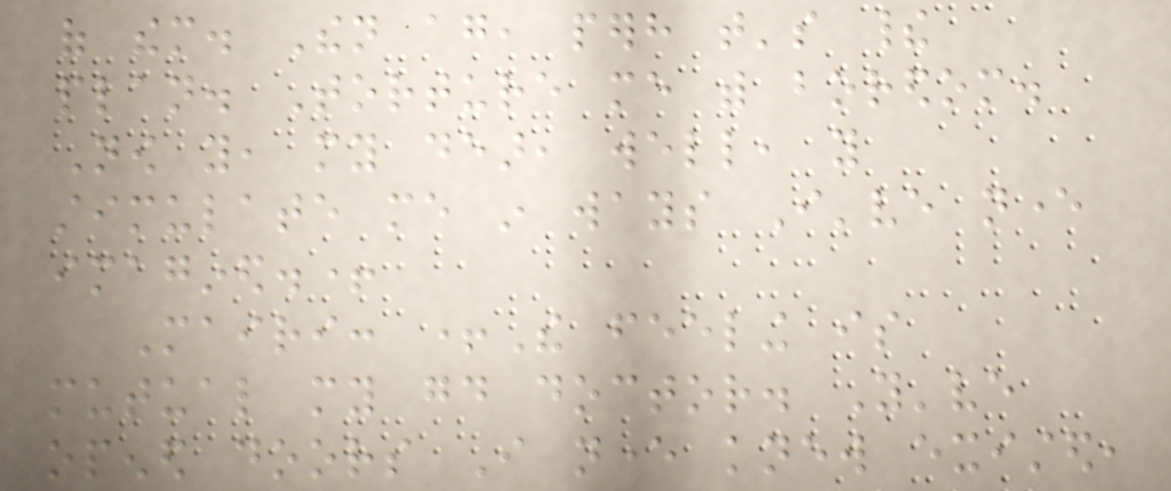of them. Then again, perhaps that's their
plan. Torture me with boredom.
Now you, my dear, well, you
stimulate me in ways I've never
imagined.+
Mairi: +The feeling is
mutual my good doctor. You've
opened doors I never knew existed,
